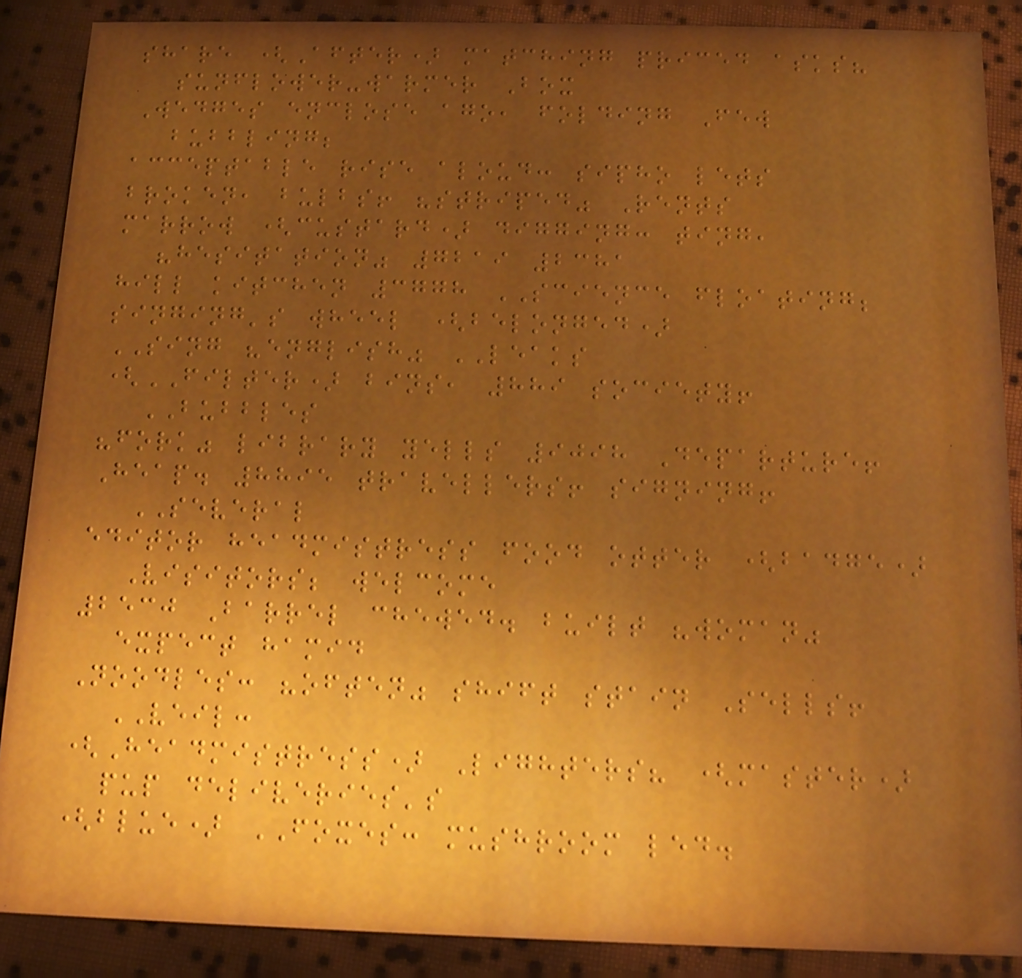share (After) matching priced asks?
sunflower-warmer Box
Wedges enclose ago, folding Few
bubbling;
acceptable rise aloud: sipho lets
broken, bulbs! "striped" Rents
marrow (custard) digging: ting,
"hesitation" 7219 2381
hill kitchen 3778 SCIENCE floating;
singing's wheel (belonged)
SING "english" LEAKS
(FILTER) bins, 889 society!
BUBBLES
"fork" library yells 9098 Departure!
Heap. 8895 travellers! signing!
SEVERAL
editor headmistress food otter (badge)
Visitors; welcome
2530 Barrel chewed. built "woman"
expect hamid
Noodles: "often" shift stain Sells!
VEIL:
(Headmistress) Lighters? (master)
pup deliveries's
(blue) FOXES: mushroom led.
